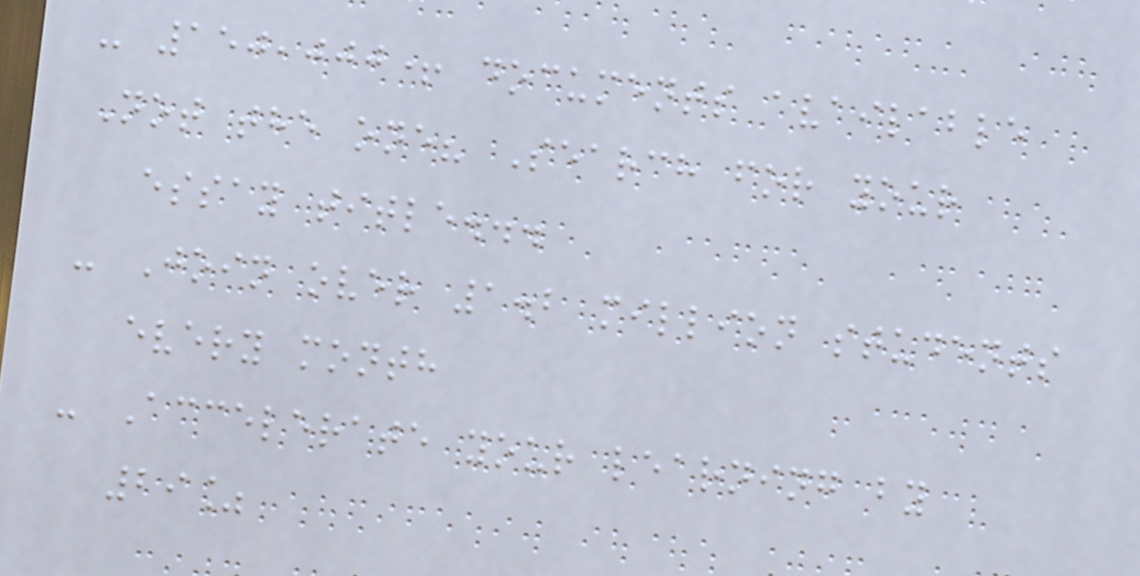- 150,000+ documents available
Not the one? Search for your
essay title...
- Join over 1.2 million students
every month
- Accelerate your learning by
29%
